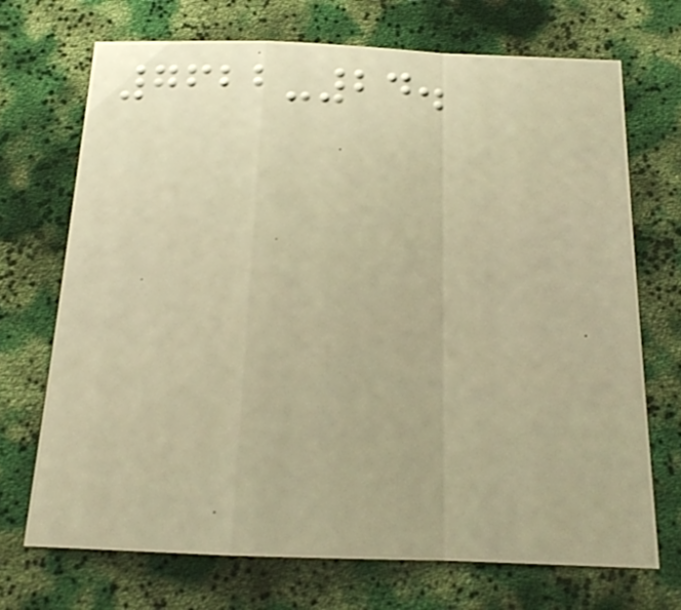7622-24.
